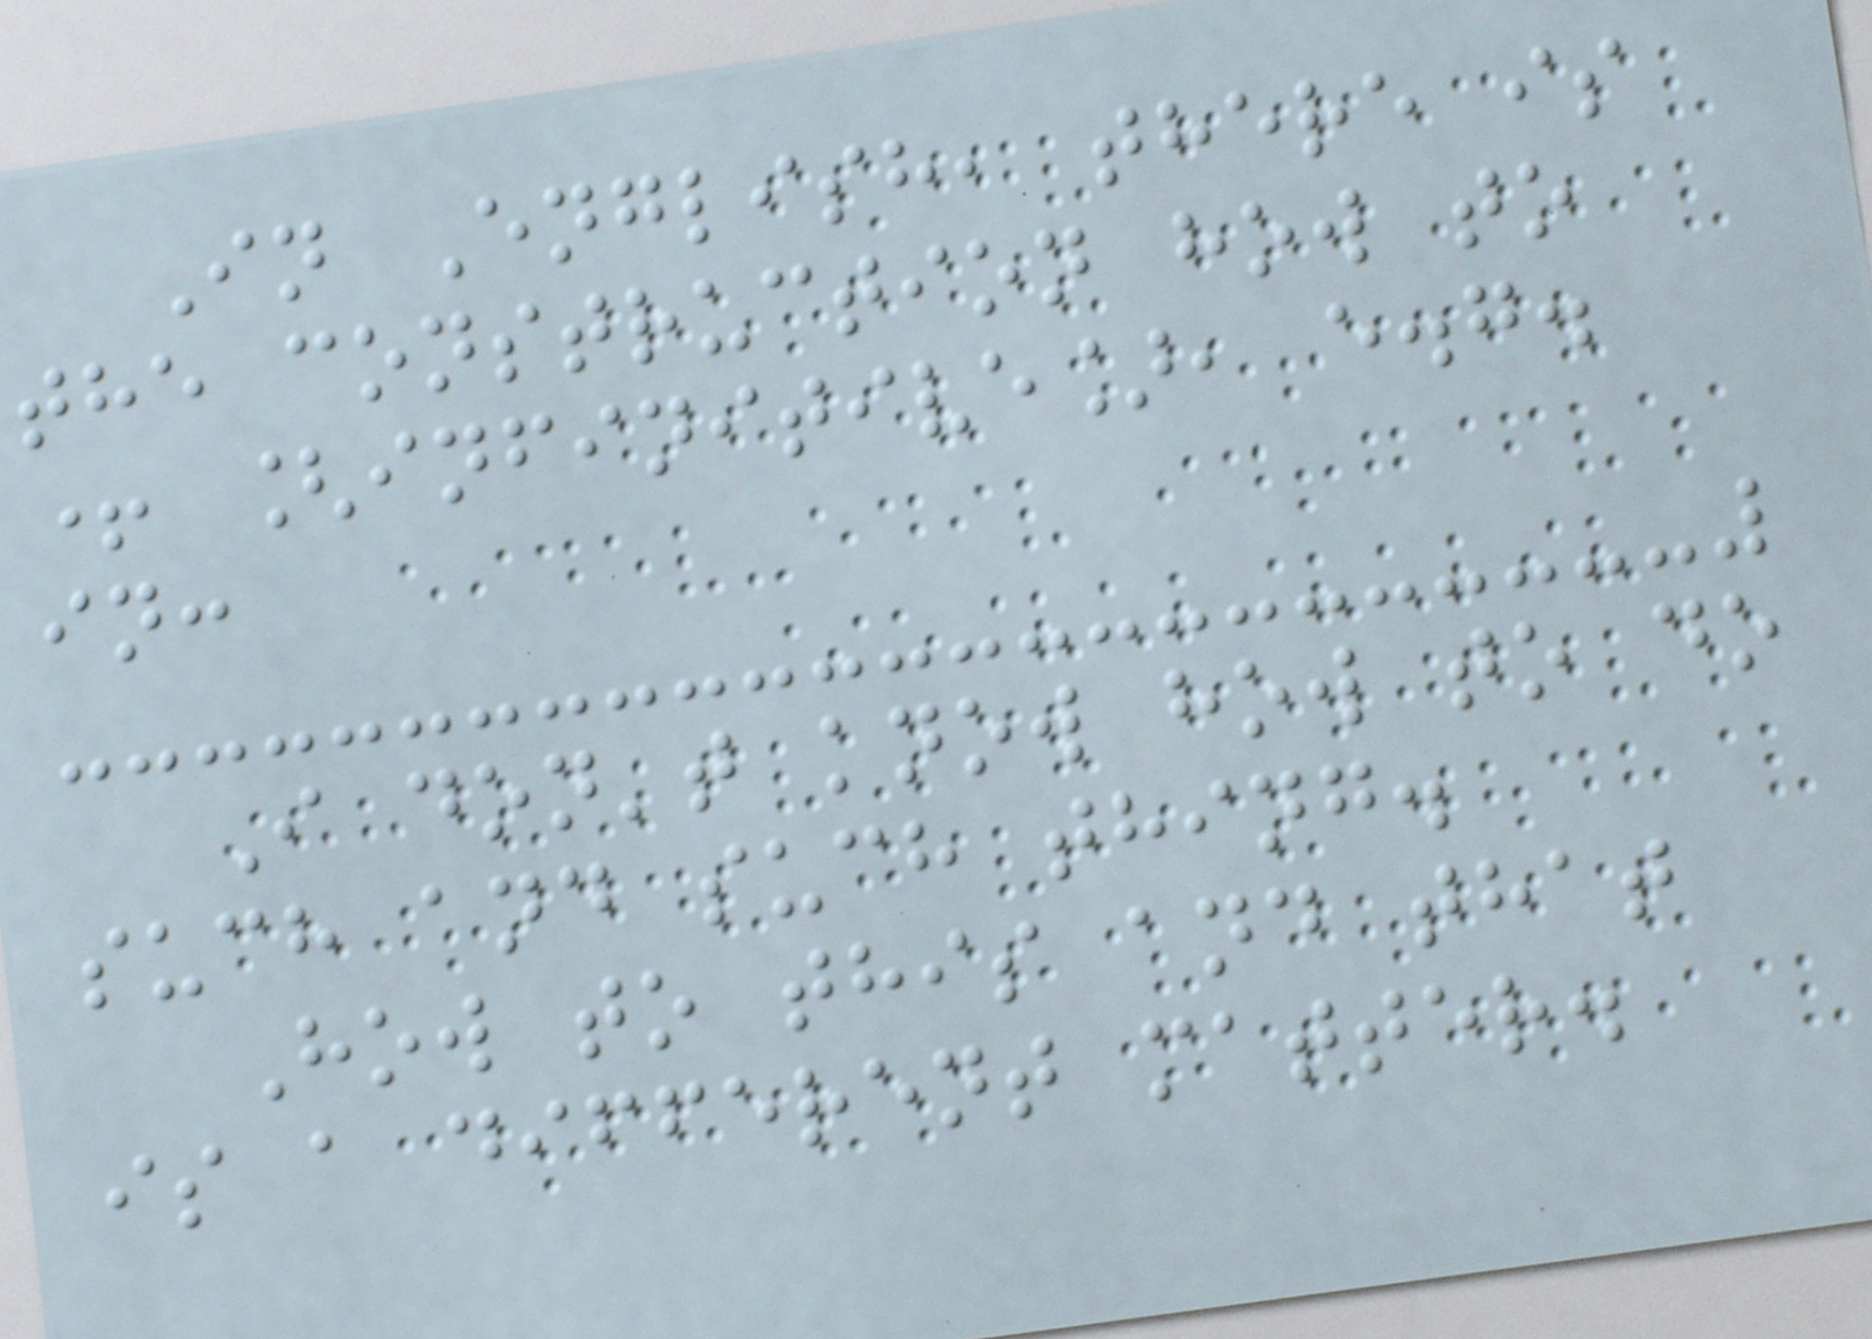In English, there is
the construction how to
+ [infinitive], e.g.
in:
I don't know how to do
such and such thing.
How to this and that
is a different matter.
